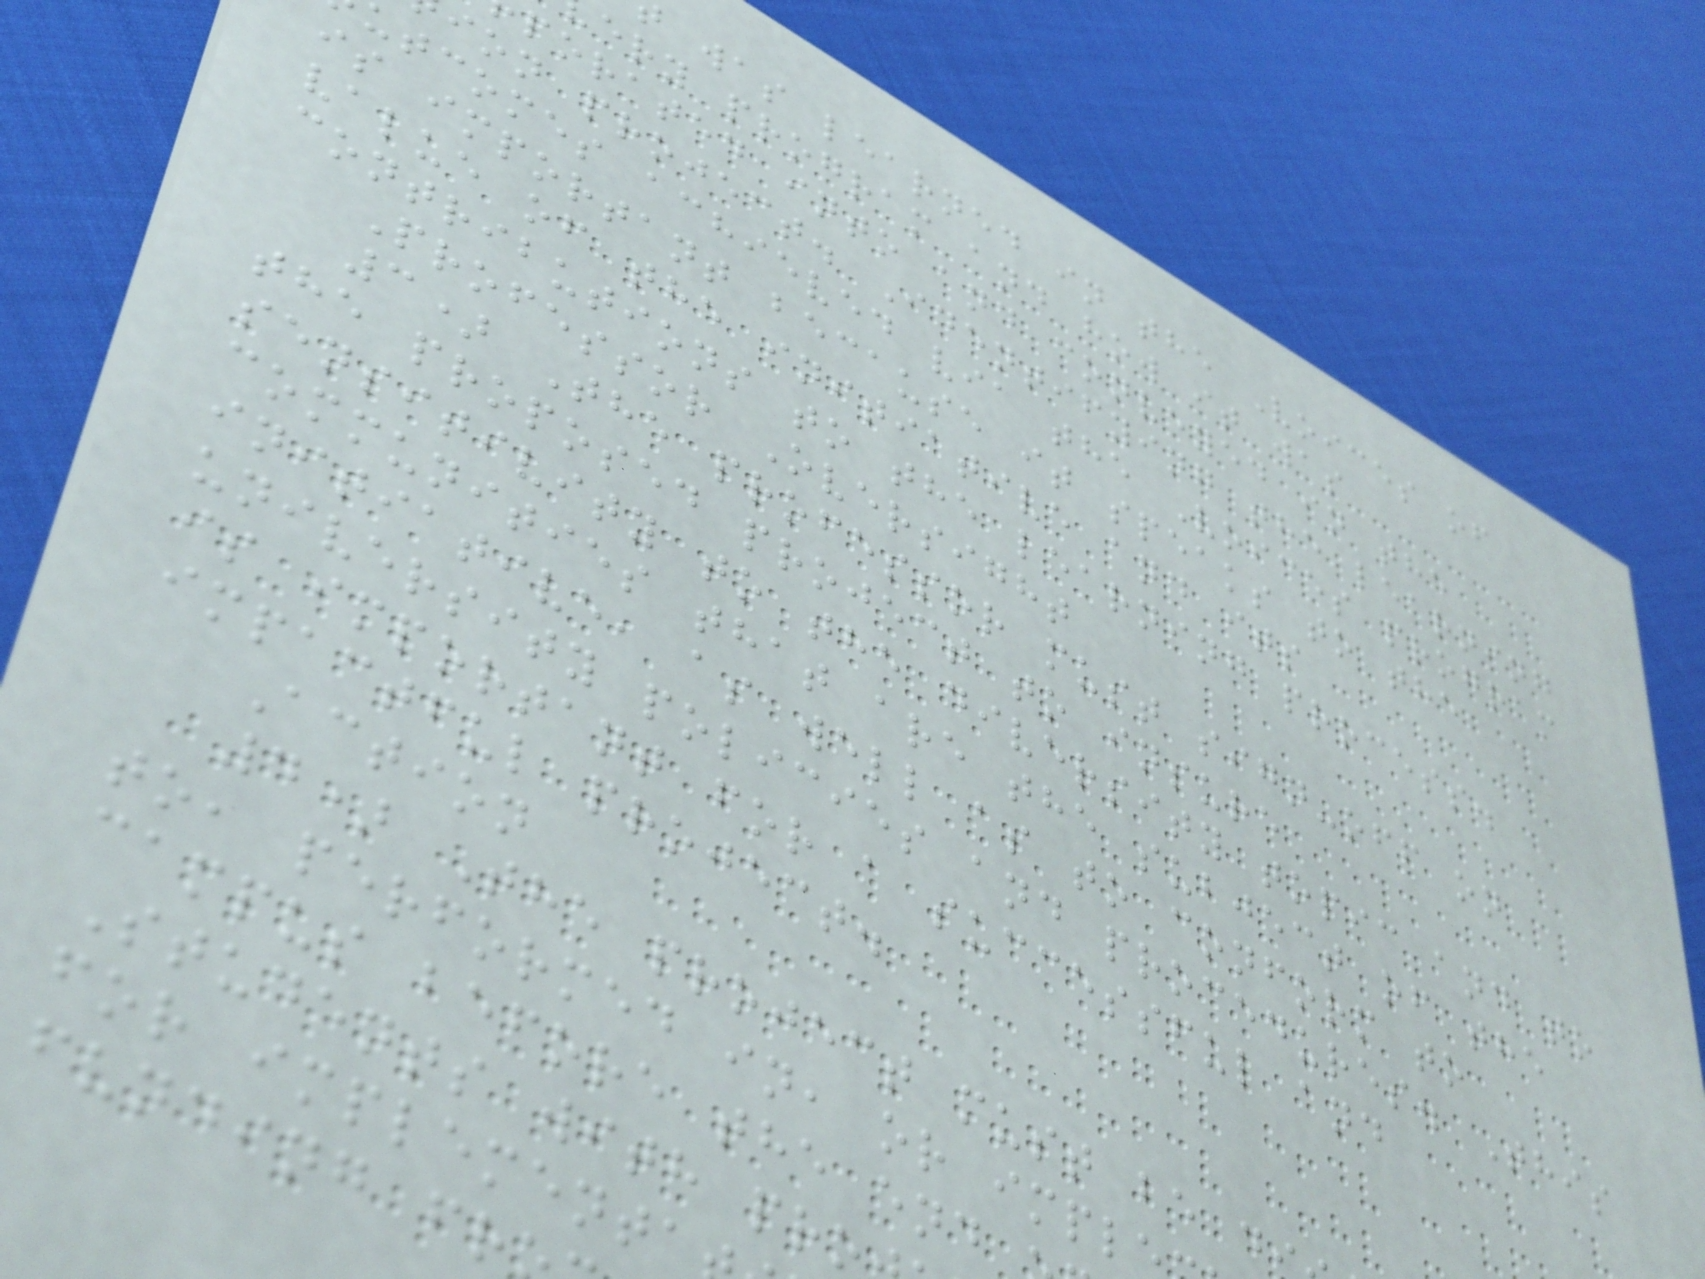was learned in the Voices of
ery program and how it was
porated into and conveyed in the
ion project. Identifying the learning
utcomes achieved via the Voices program
is important because it speaks to the
value of the initiative and its
contributions to the learning process.
Professor Oversight
3) The professor must sign-off on
the proposed project to insure
sensitivity to the diversity topic and to
communities that are the subject of the
initiative, as well as to conform to
university policies and procedures. This
is important for a successful and
impactful project.
Action
4) The project must be d
to, performed in, or impl
campus before the end
Students with pro
for implementa
funding fr
